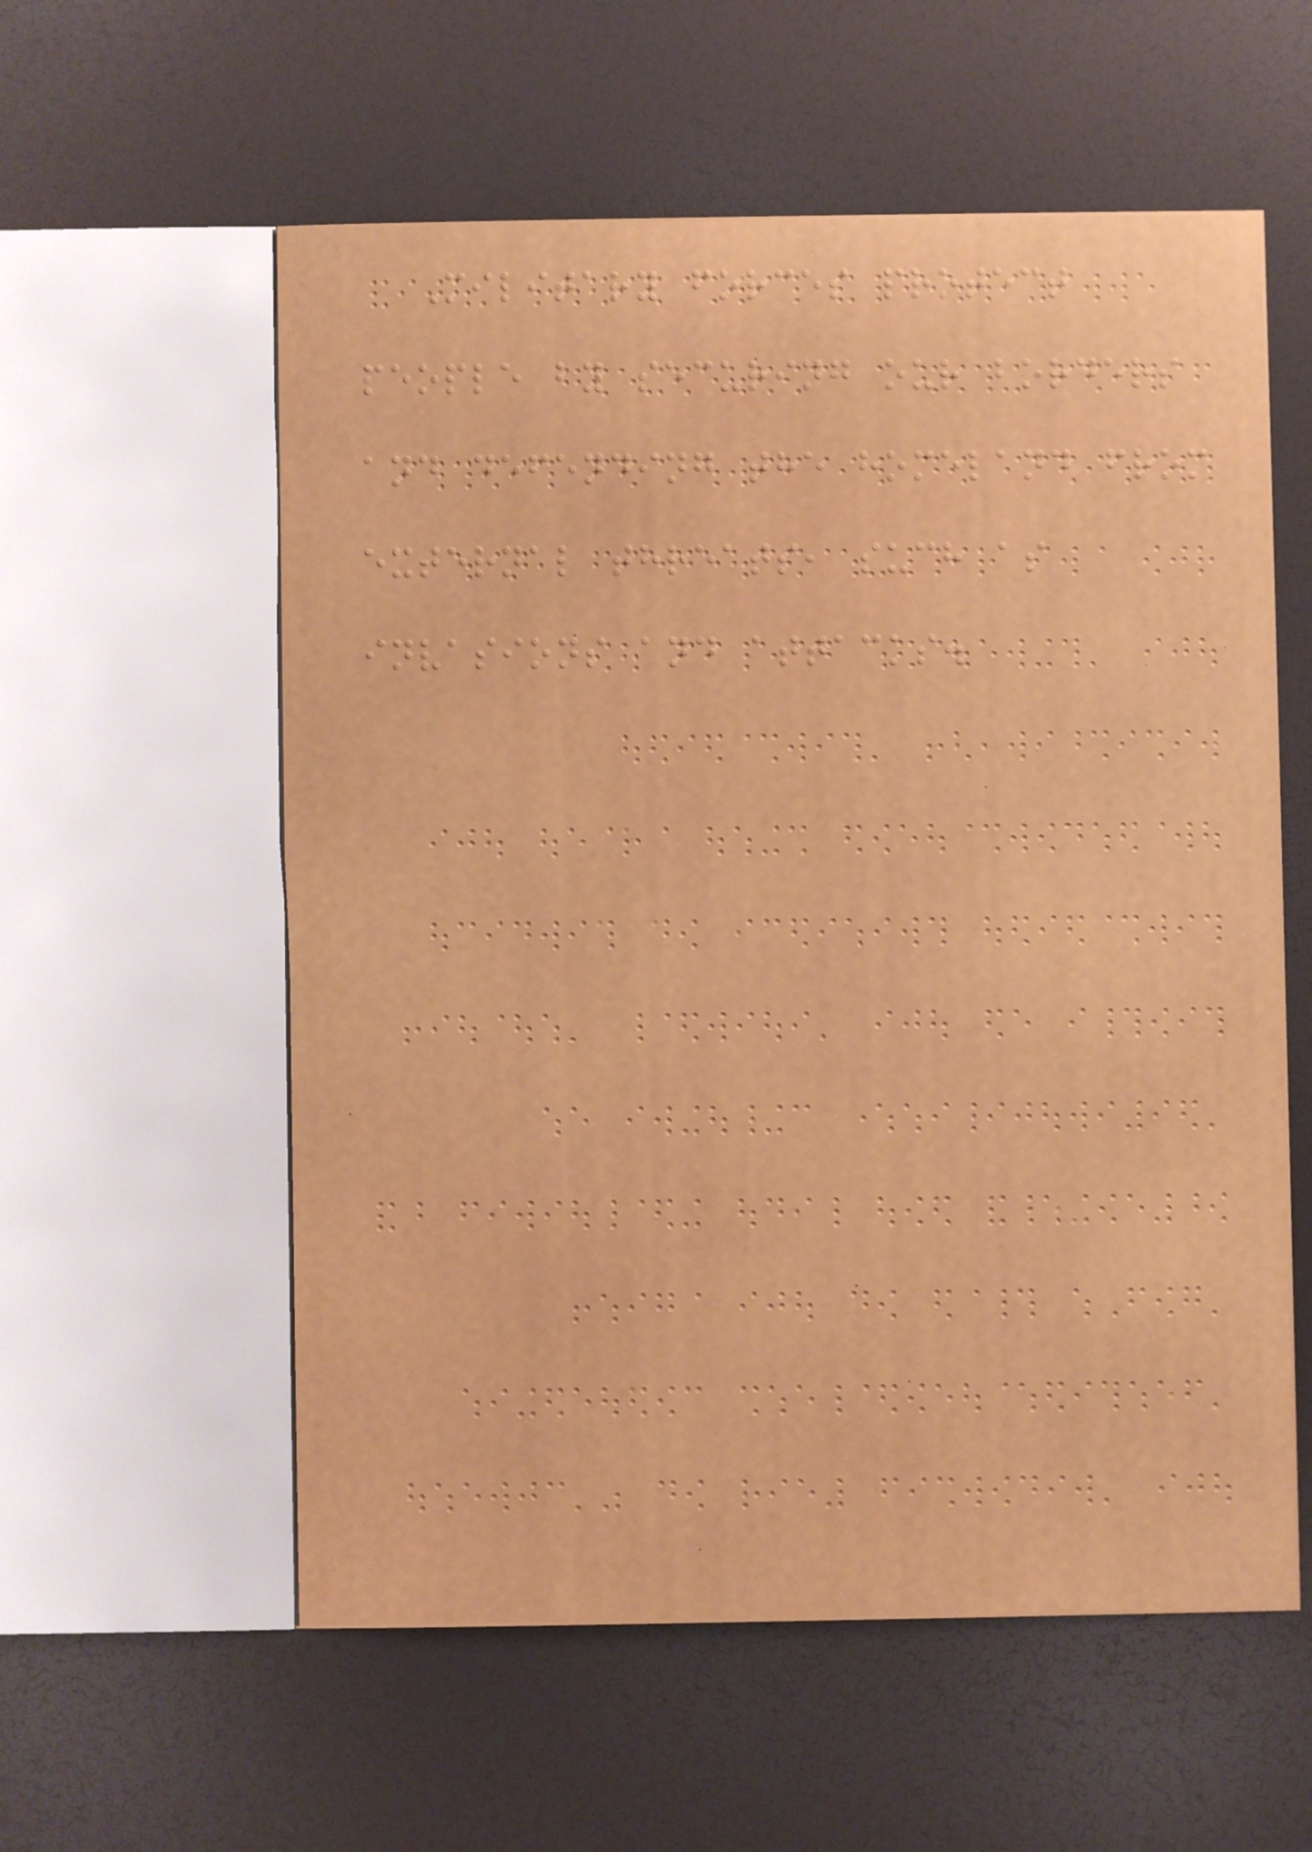Military forces protect
people by securing our borders
and defending the homeland from
external threats, such as
invasions and attacks.
